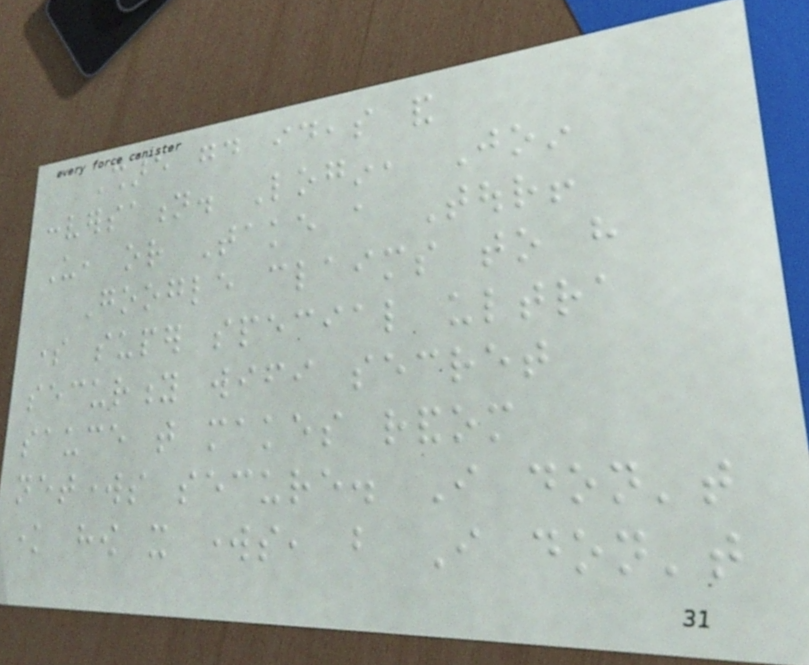Share good ideas and
conversation. Login, Join
Us, or Take a Tour!
Google claims to have
some super special ultra
security wifi secret
sauce that makes random
networks secure. I don't
know how it works, but I don't
